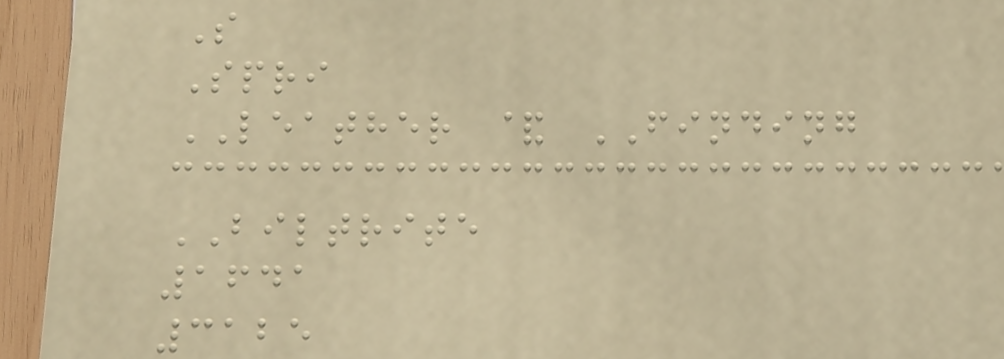S
Spri
LEATHER & FINDING
BILTRITE
1641
3125
